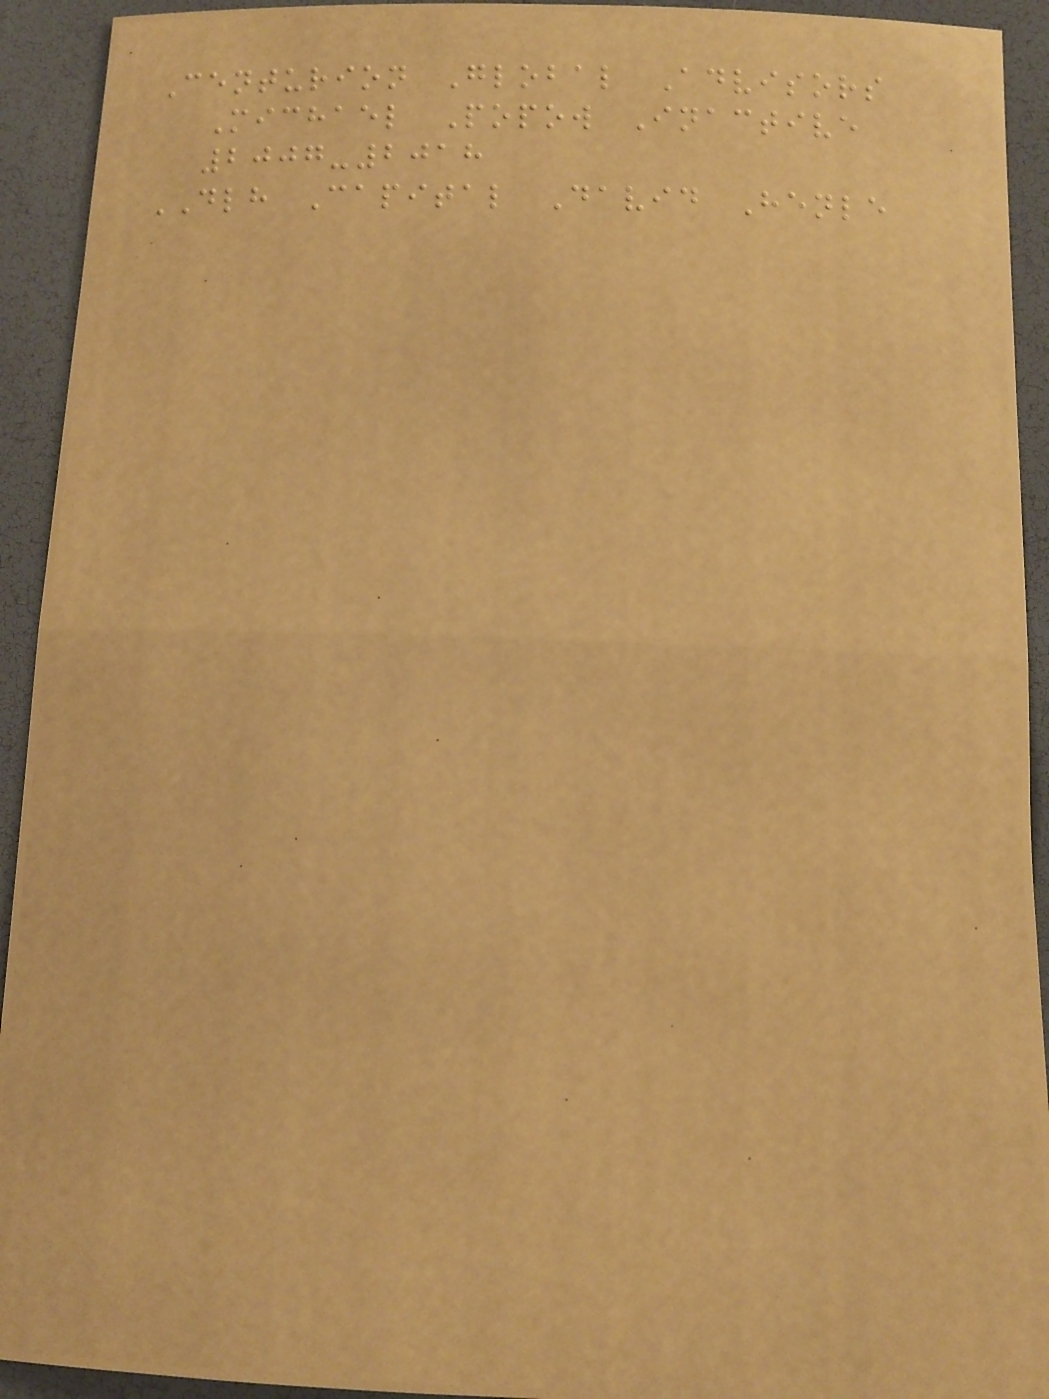Centurion Global Advisors
Michael Popow Inactive
2007-2018
DLH Capital David Henle
